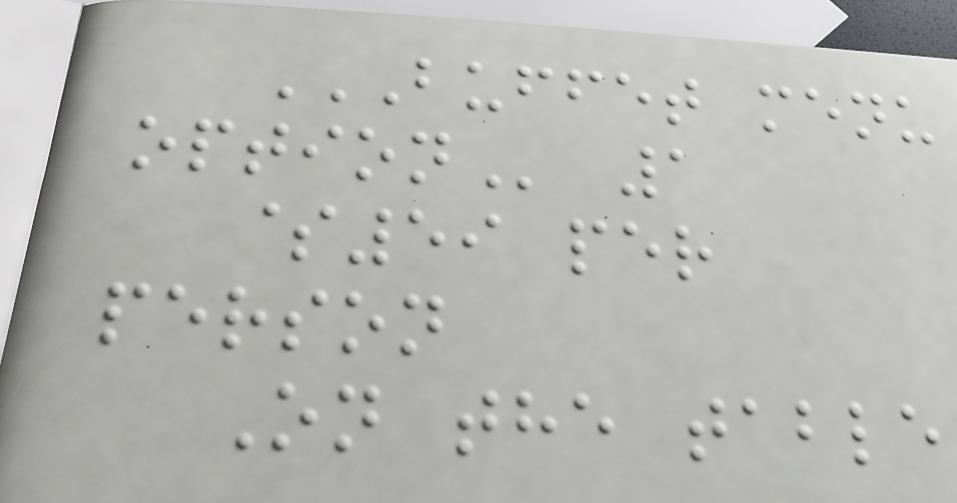BUFFET MENU
OPTION 1
$59 per
person
On the table
